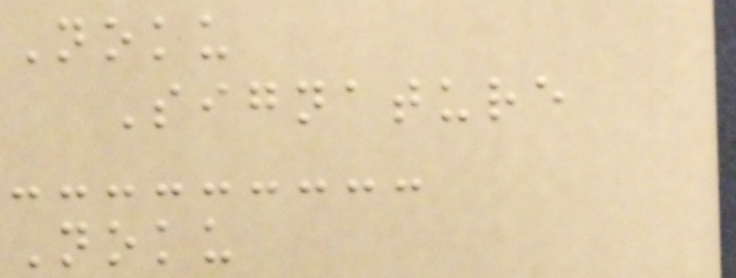Noku
Signature
Noku
